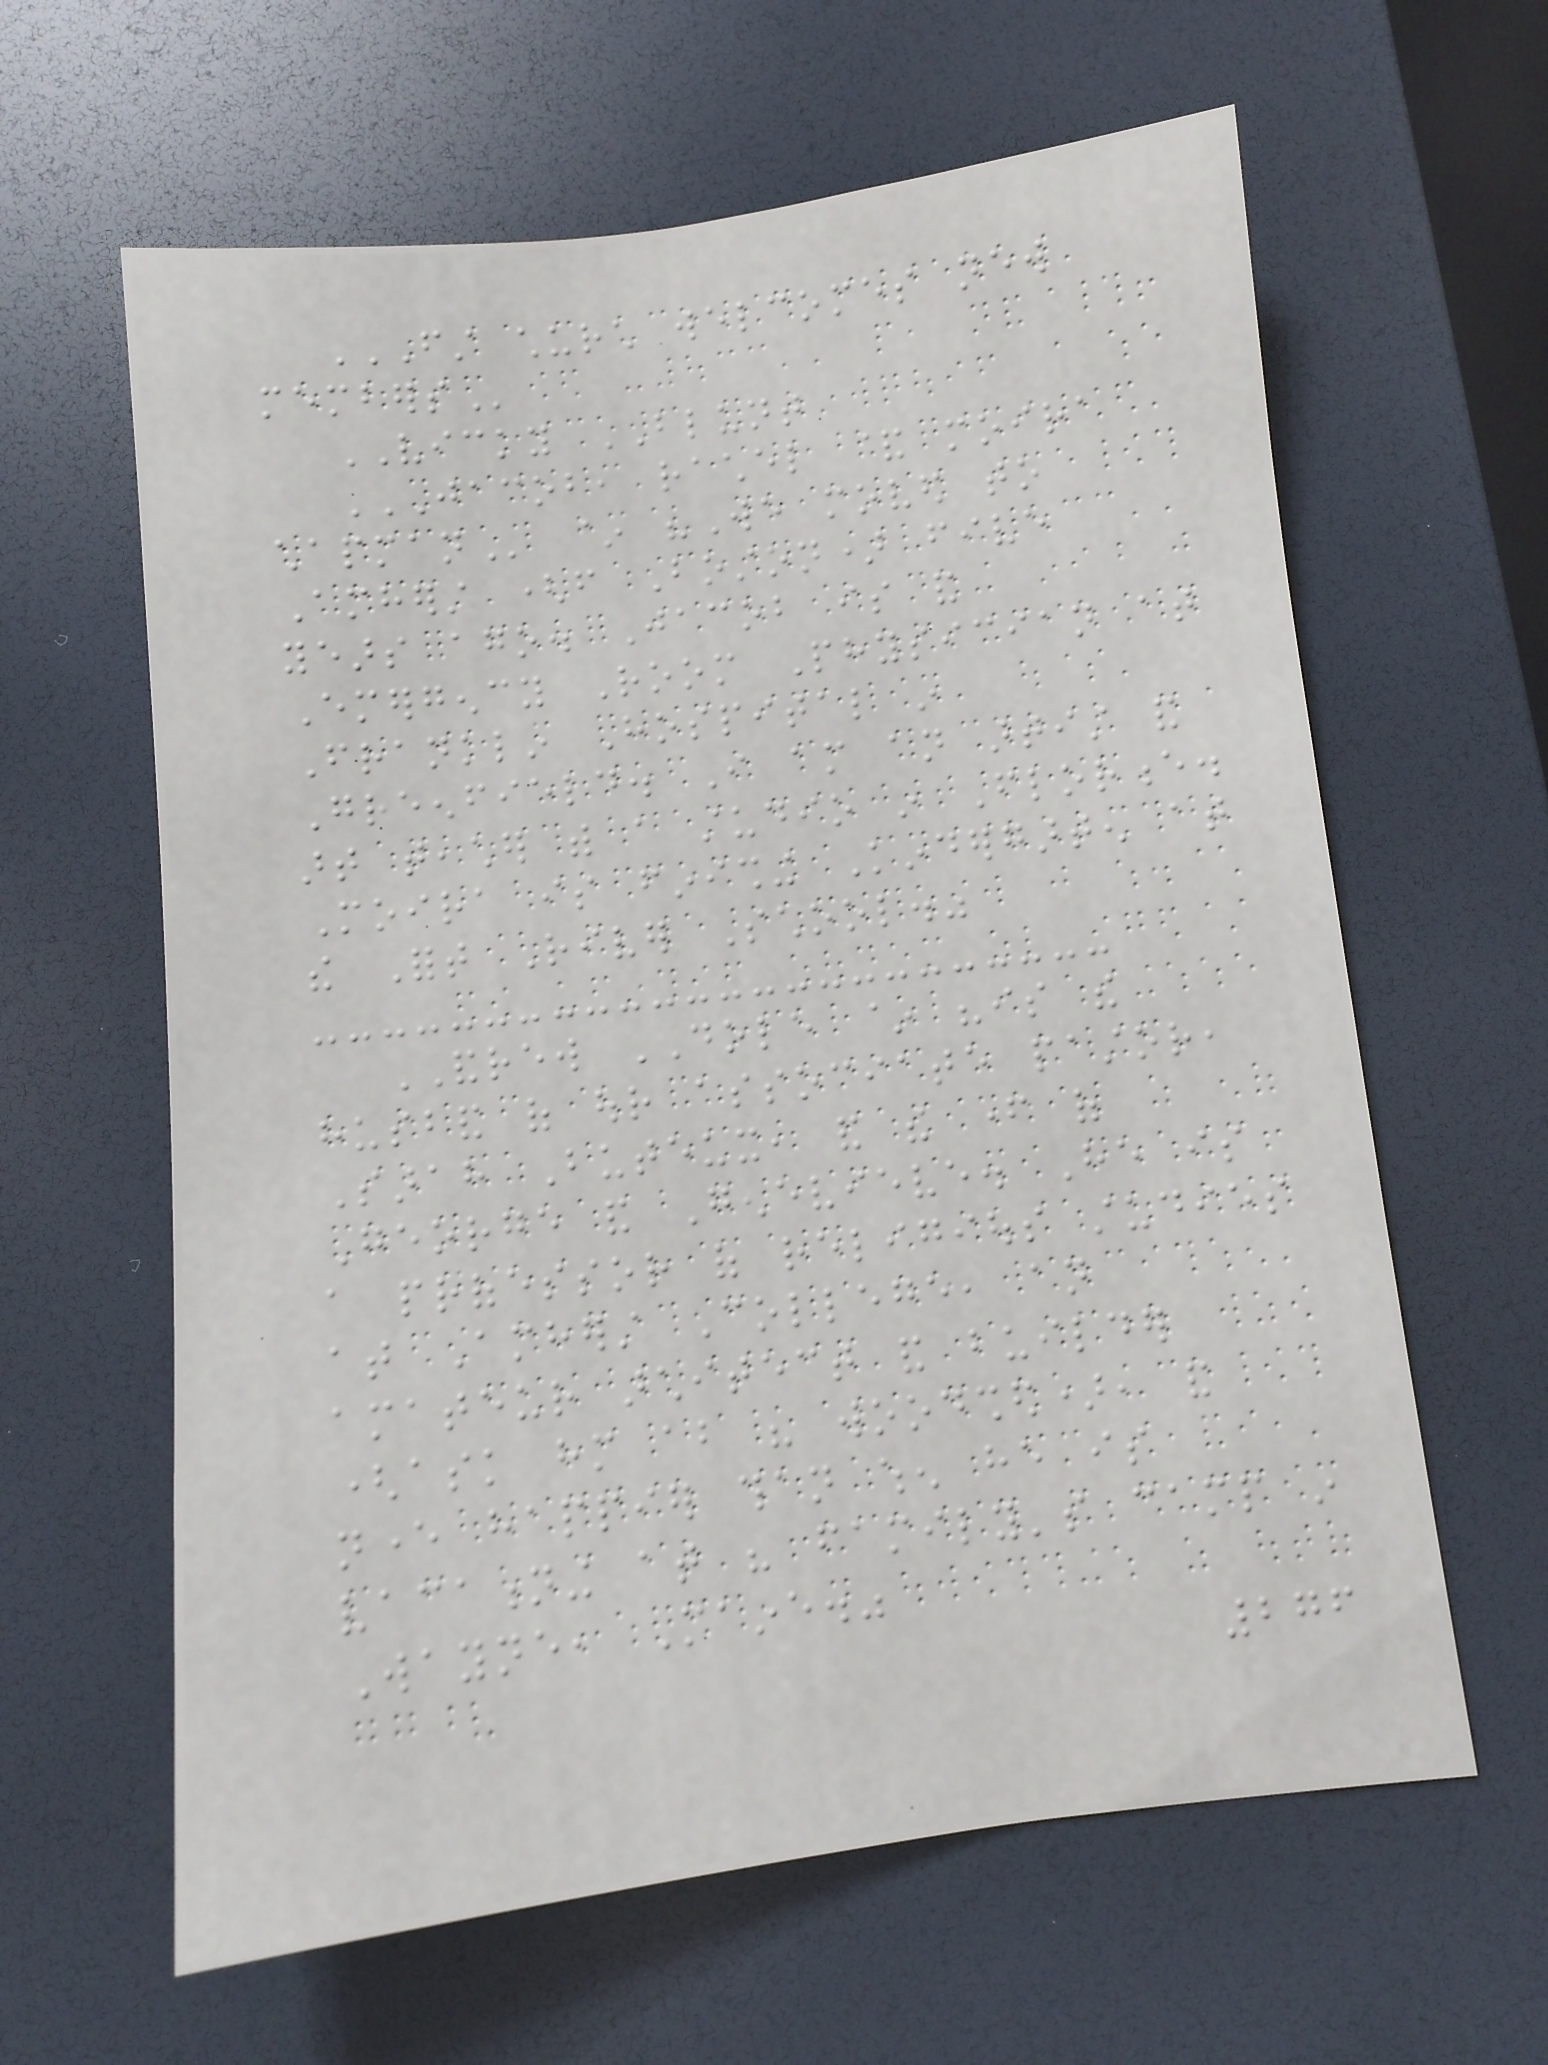FIRST CHURCH WELCOMES NEW
MEMBERS
VICKY BLUNT
JACOB, RACHEL & MOIRA
CHAPMAN ~ "We moved to
Amherst (from Boston) five
years ago. Jacob is and
Emergency Room Physician at
Franklin Hospital in
Greenfield. I am an artist and
art teacher with a studio in Florence.
Moira is finishing Kindergarten at
the Fort River School."
ANDREW DOLE ~ "is the
husband of our associate pastor,
Sarah Buteux, and the father of
George and Genevieve. He is
a professor of religious studies
at Amherst College, an
amateur architect and builder
(ask him about his woodshed), and
never happier than when he is
vacationing at his family's camp in
Wayne, Maine."
276
